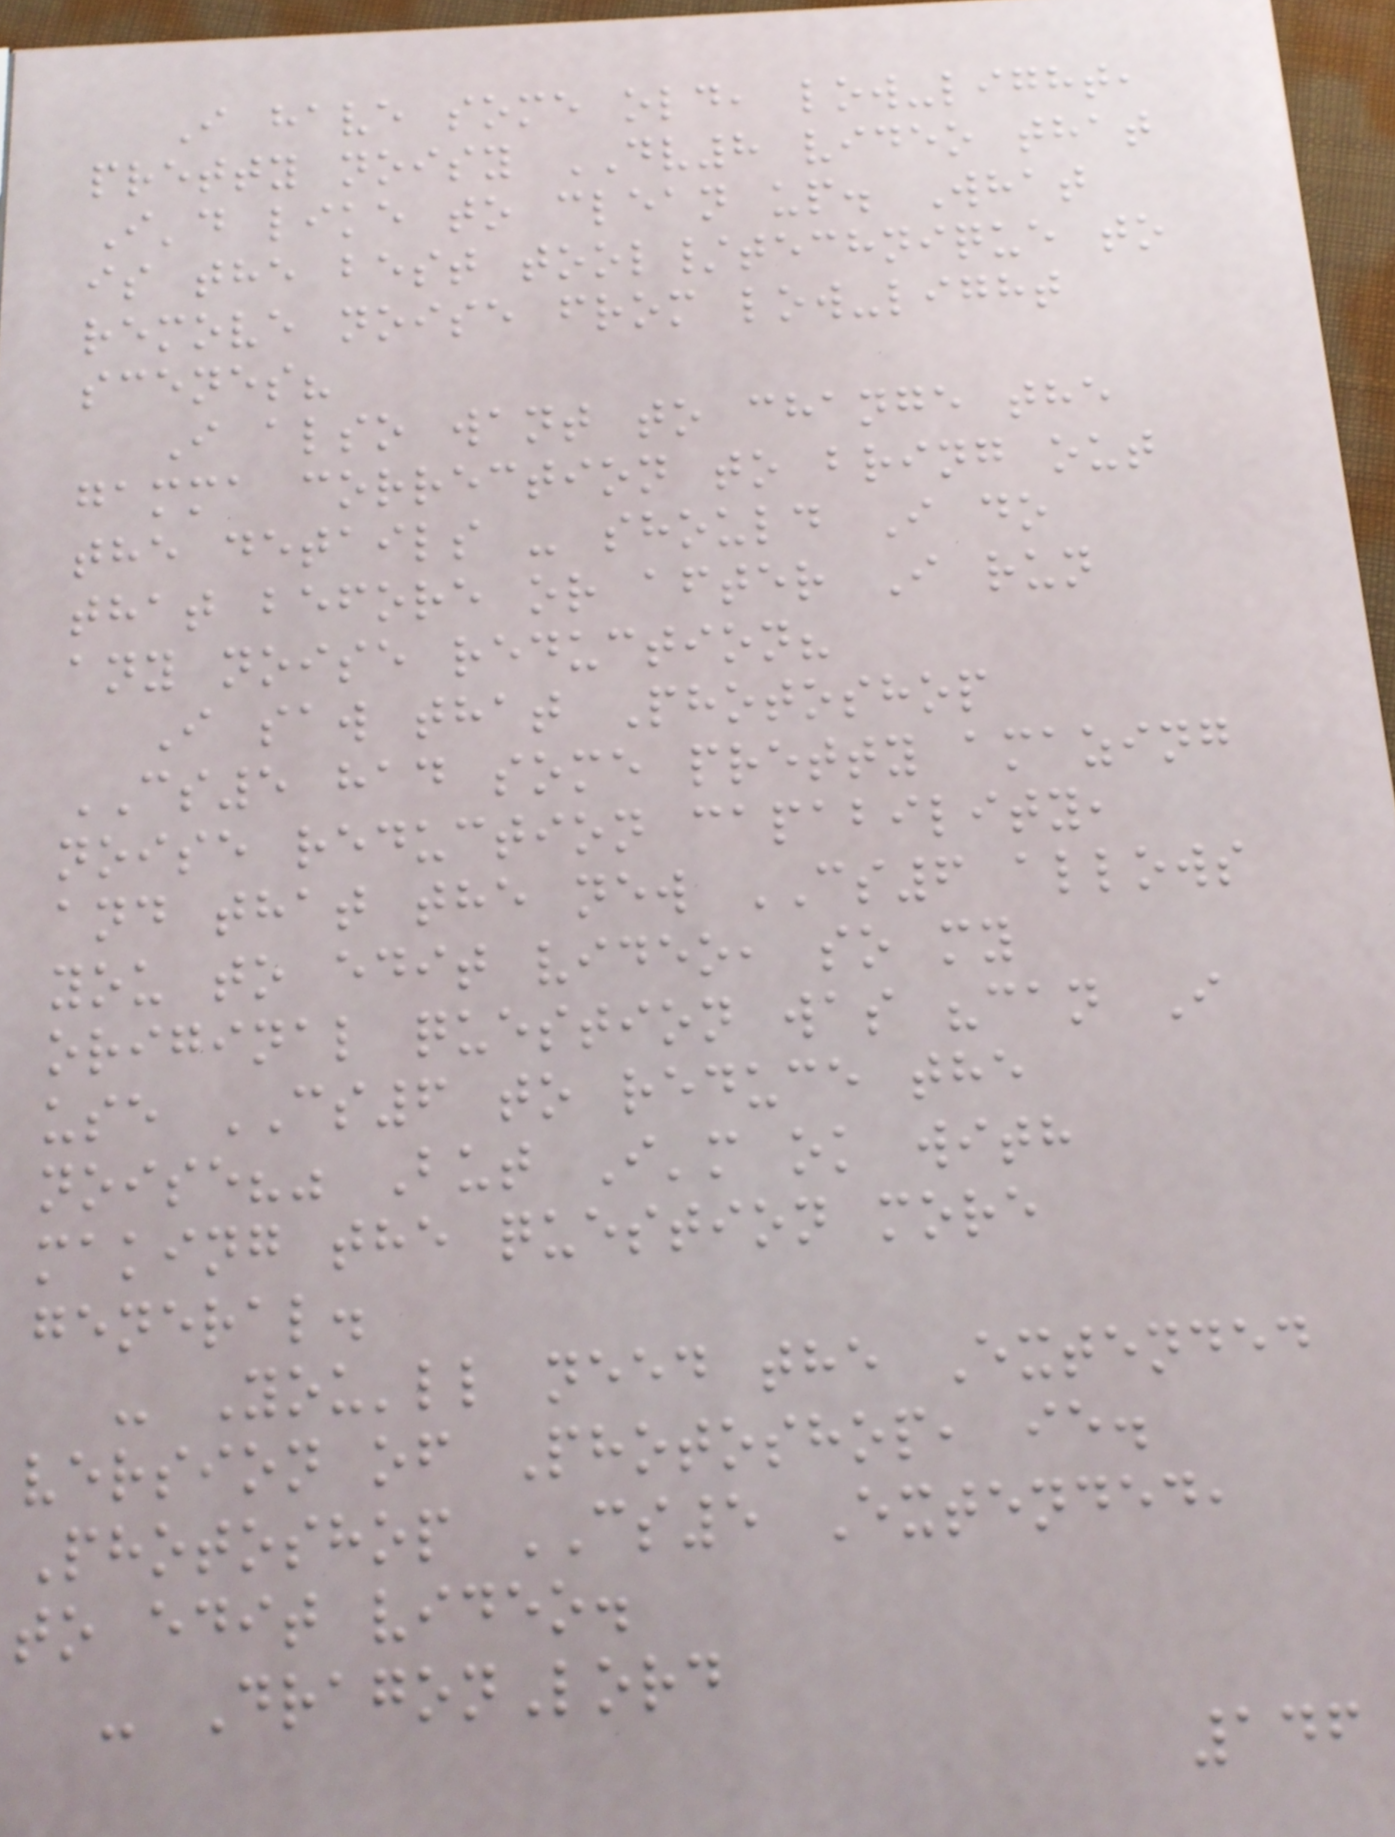I have some old, low-light,
pretty noisy DV8 video that
I'd like to clean up. What
is the best tool/technique to
remove noise from low-light
scenes?
I also want to change the
gamma correction to bring out
the details - should I do
that before or after I run
any noise reduction?
I saw that Photoshop
CS5 had some pretty amazing
noise reduction capability,
and that the new CS6 allows
you to edit video, so my
original question was "can I
use CS6 to reduce the
noise?" But I'm ok with
making the question more
general.
- You'll need the Extended
version of Photoshop, ie.
Photoshop CS5 Extended,
to edit video.
- DragonLord
146
